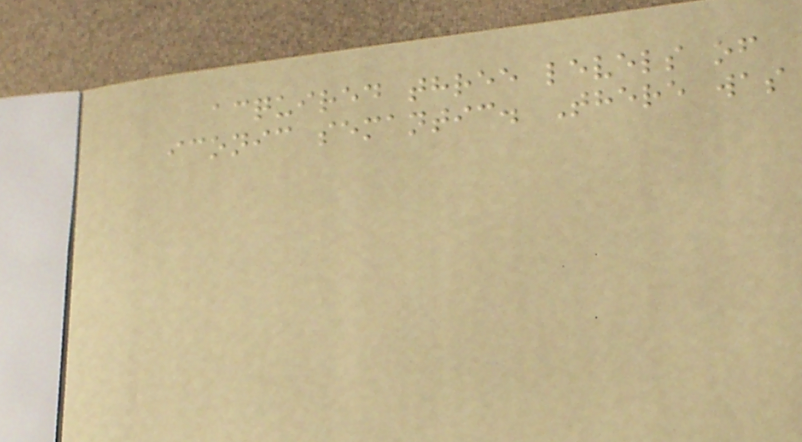acquired three levels of
iconic semantic. There was
